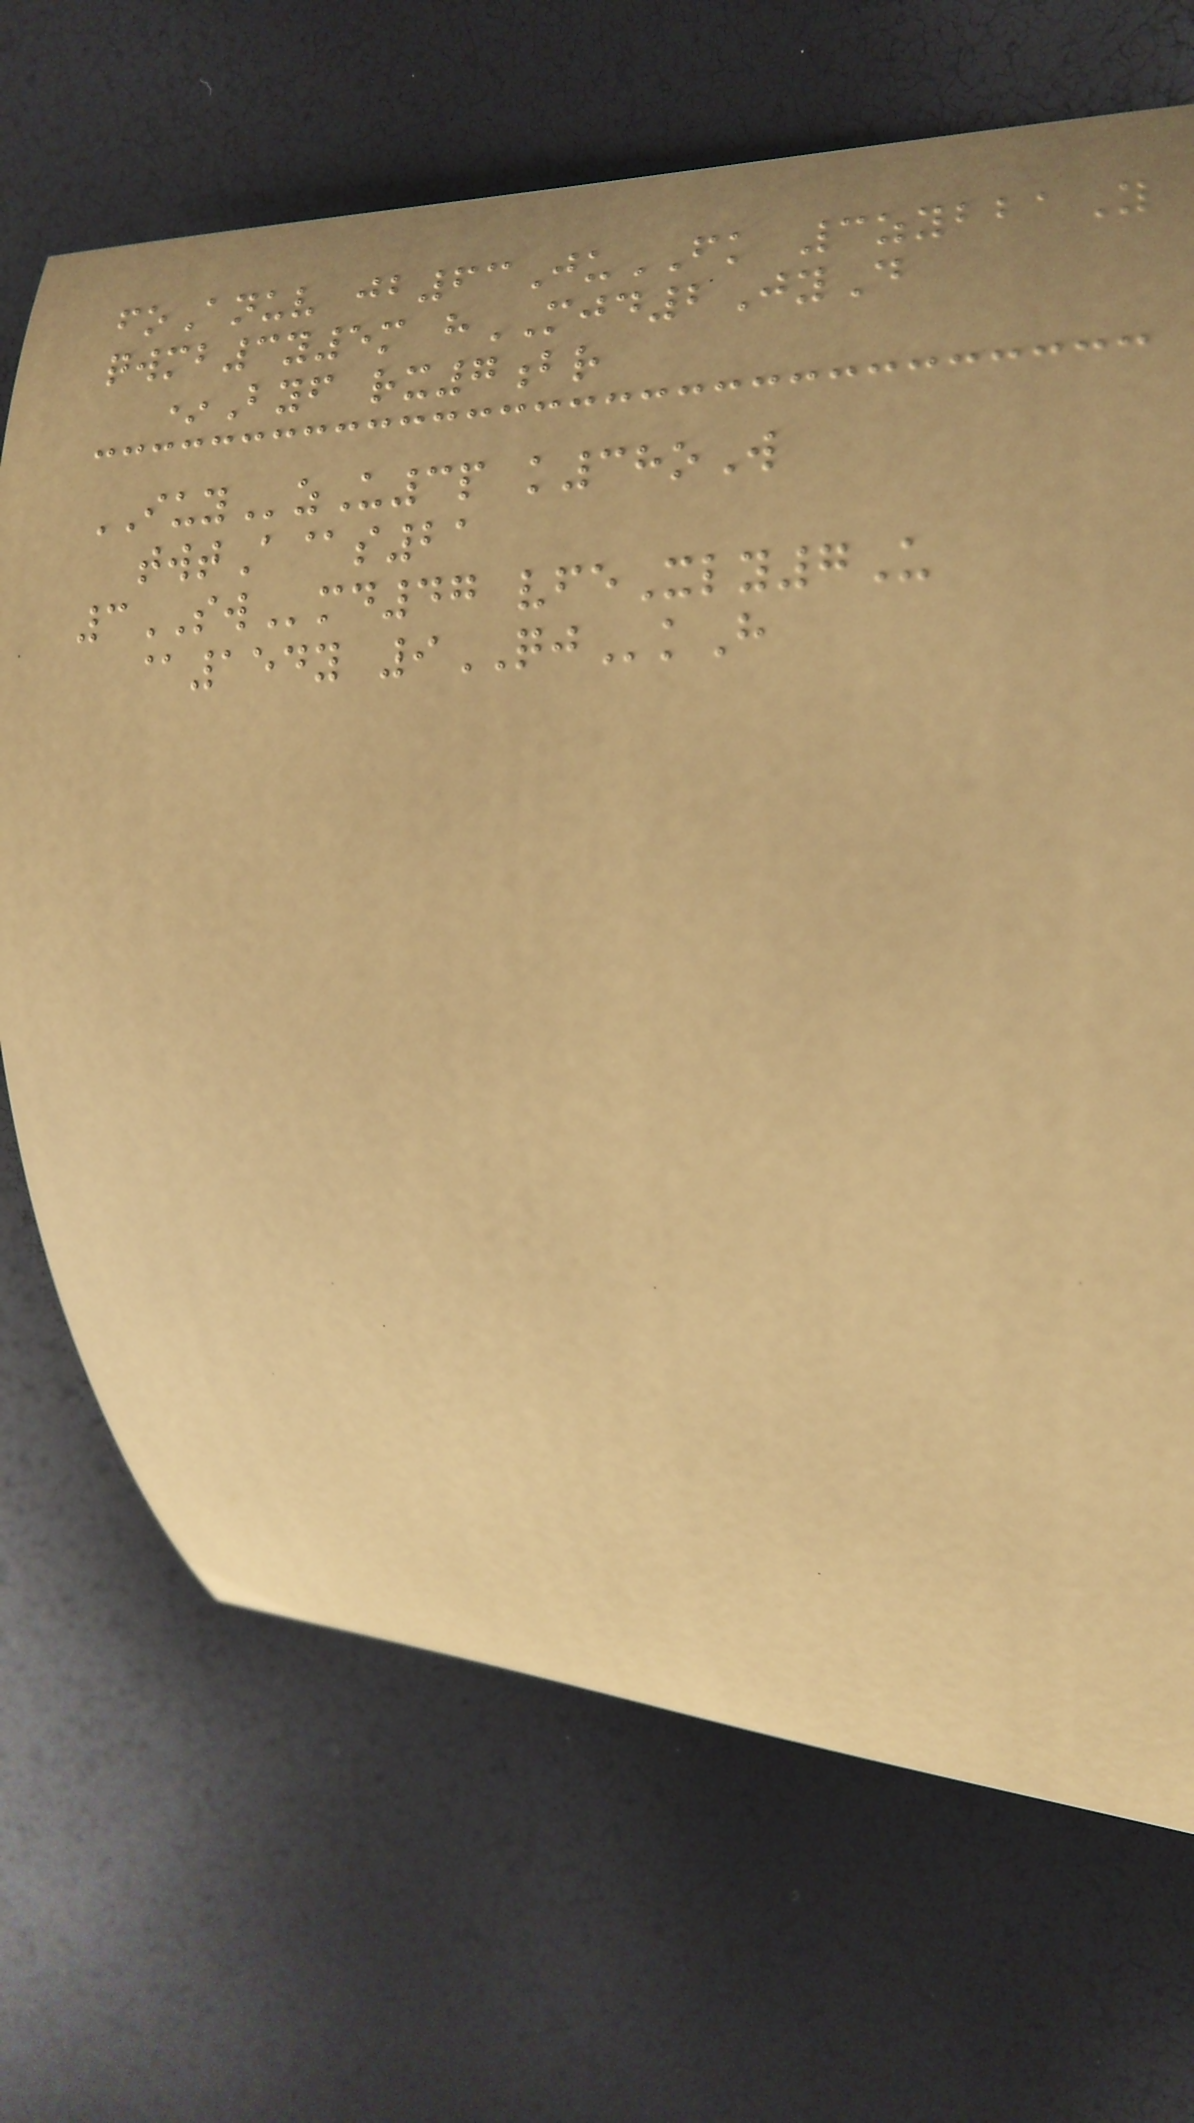foAnuv jb63JuFK 3zybbaY
qwmb3y5m hMJD2JyD
*Byf rx7br
IUYzU3p k38oW
twtA@s21
3SWmd47 vfeXly7U
@154y 9QJkH
